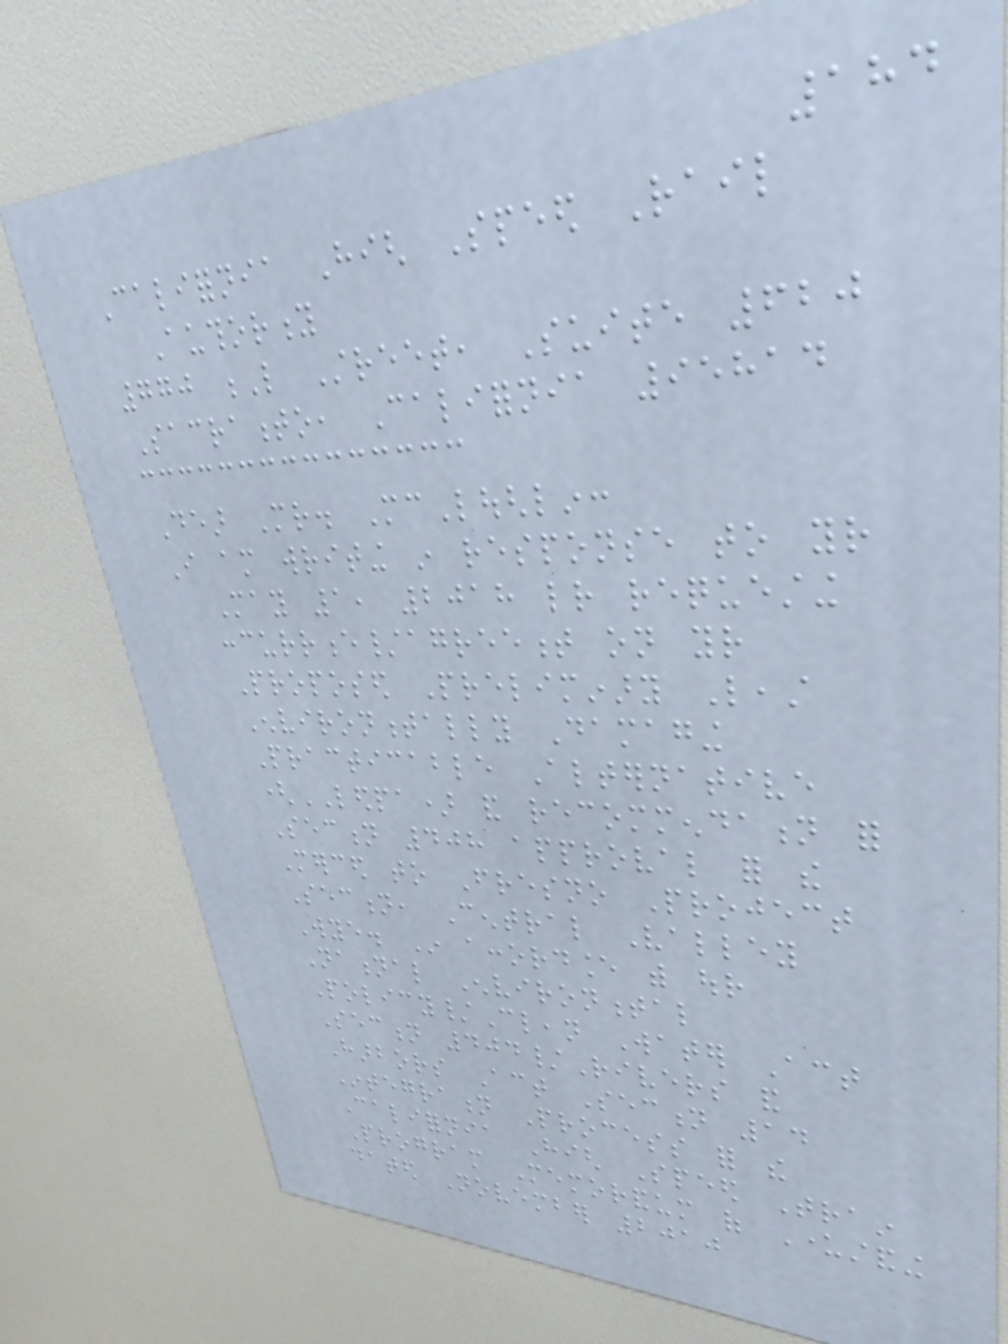184
California High Speed Rail
Authority
770 L Street, Suite 620
Sacramento, California 95814
Dear Mr. McLoughlin:
I am writing in response to your
May 1, 2018 letter requesting
concurrence/agreement on your
Proposed Preliminary Least
Environmentally Damaging
Practicable Alternative
(LEDPA) and recommendation for
Section 408 approval for the
Merced to Fresno Project
Section, Central Valley
Wye. In accordance with our
National Environmental
Policy/Clean Water Act
Section 404/Rivers and
Harbors Act Section 14
Integration Process for the
California High Speed Train
Program Memorandum of Understanding
dated November 2010
